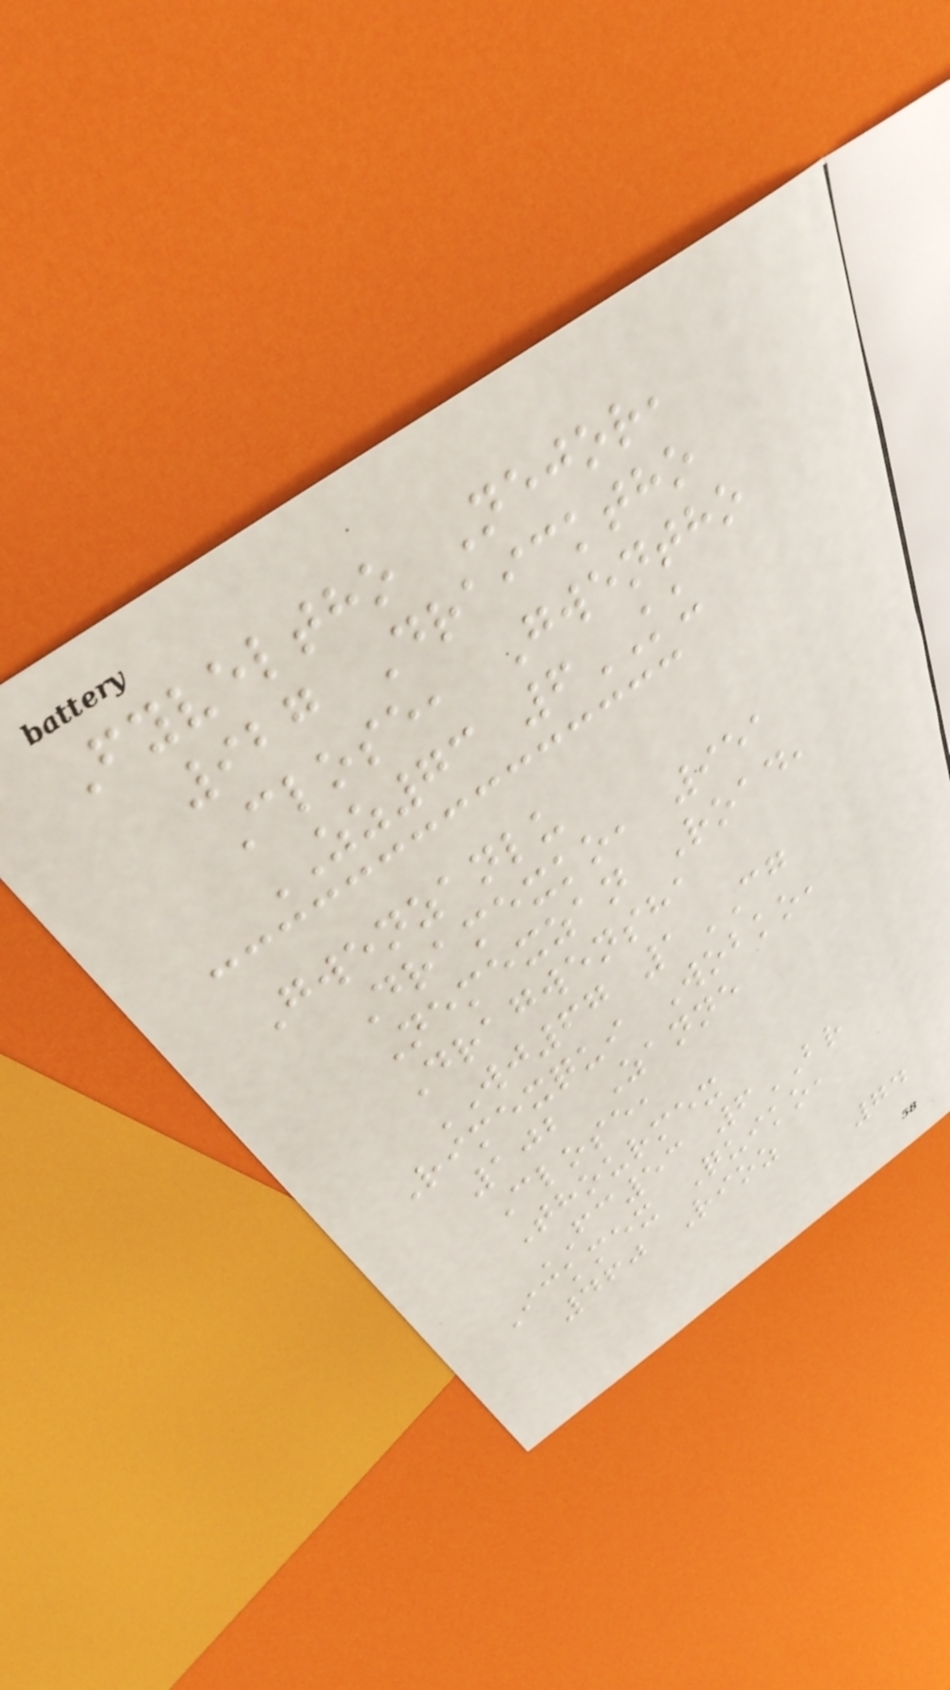Fyveltho Nejor,
927 Draicktho
Close, Gwentho
ZZ73 6KU
Gwenzanlu
Dramexko, 951
Nemexzan Road,
Dragwensha
WJ67 1CG
Rimexqui Wobko,
102 Zanne
Close,
Thourmex
FC53 6BR
Ickmex Quiko,
460 Rioz
74
